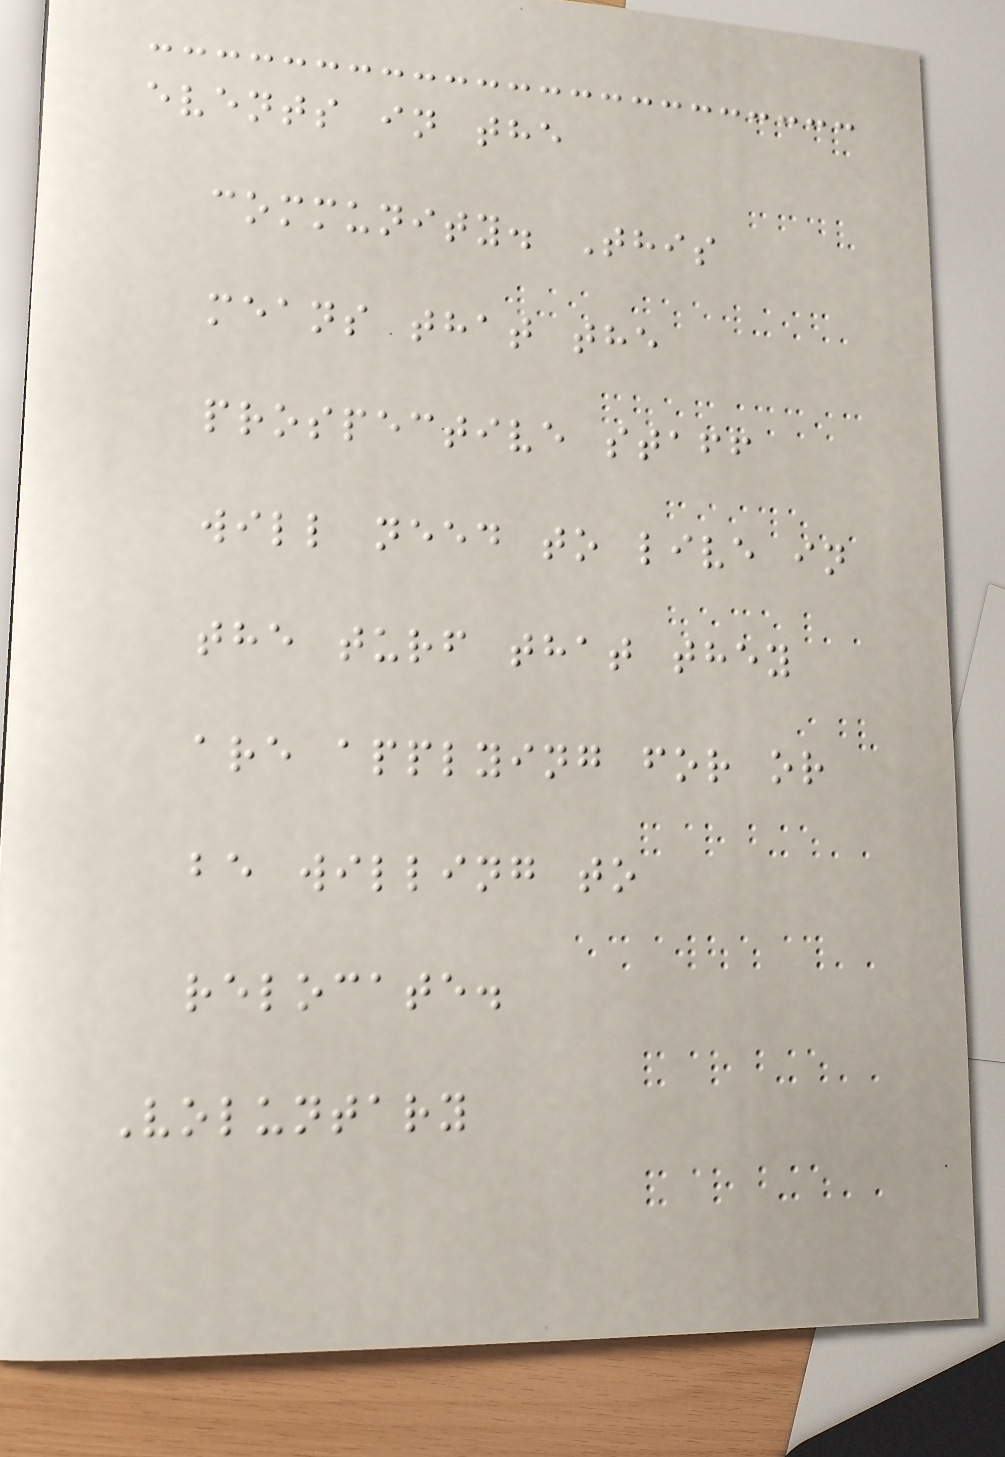events in the
community. This
means that the
prospective staff
will need to live in
the turf that they
are applying for or
be willing to
relocate.
Voluntary
